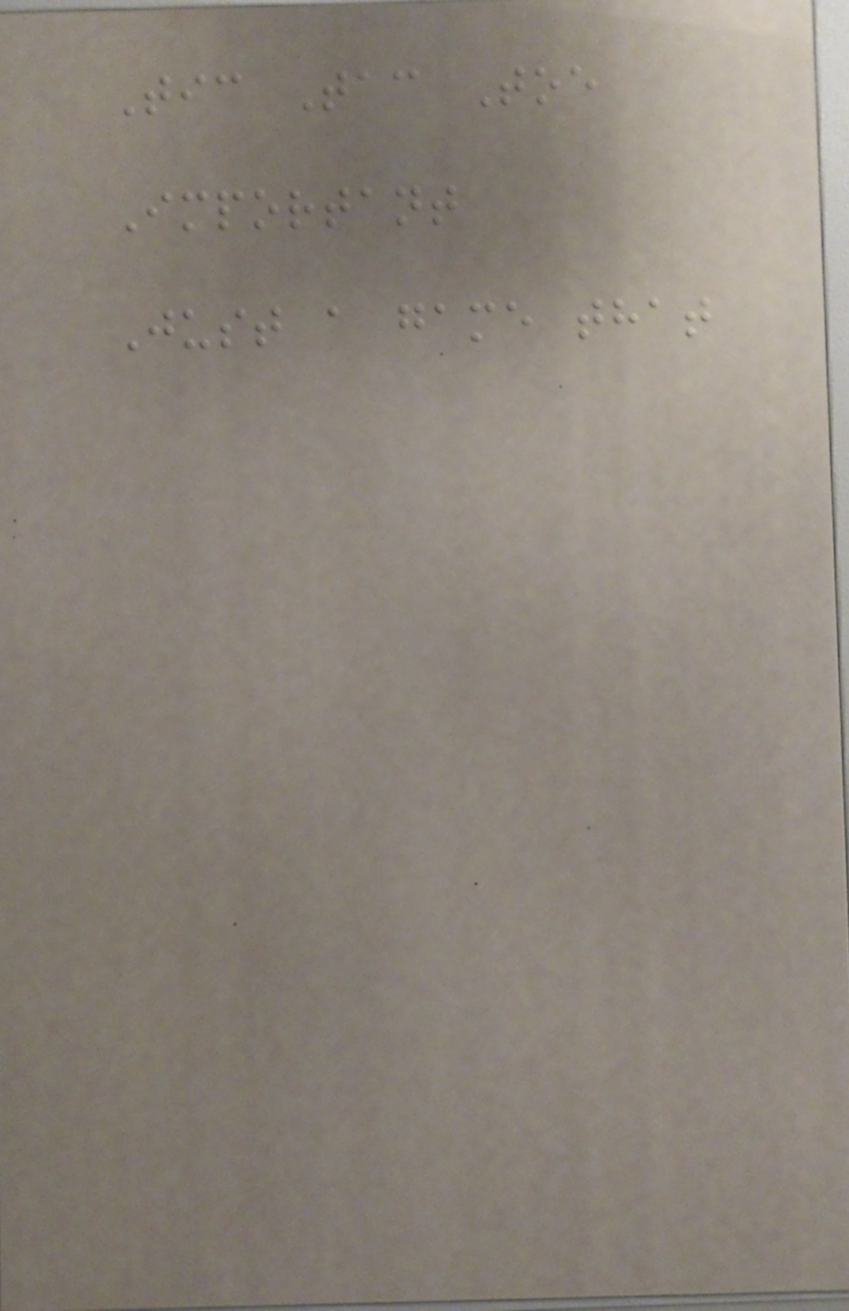Tic Tac Toe
Important
Just a game that
